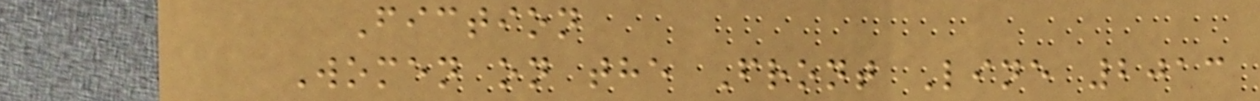Fiction
Women on the Front Line 2013
